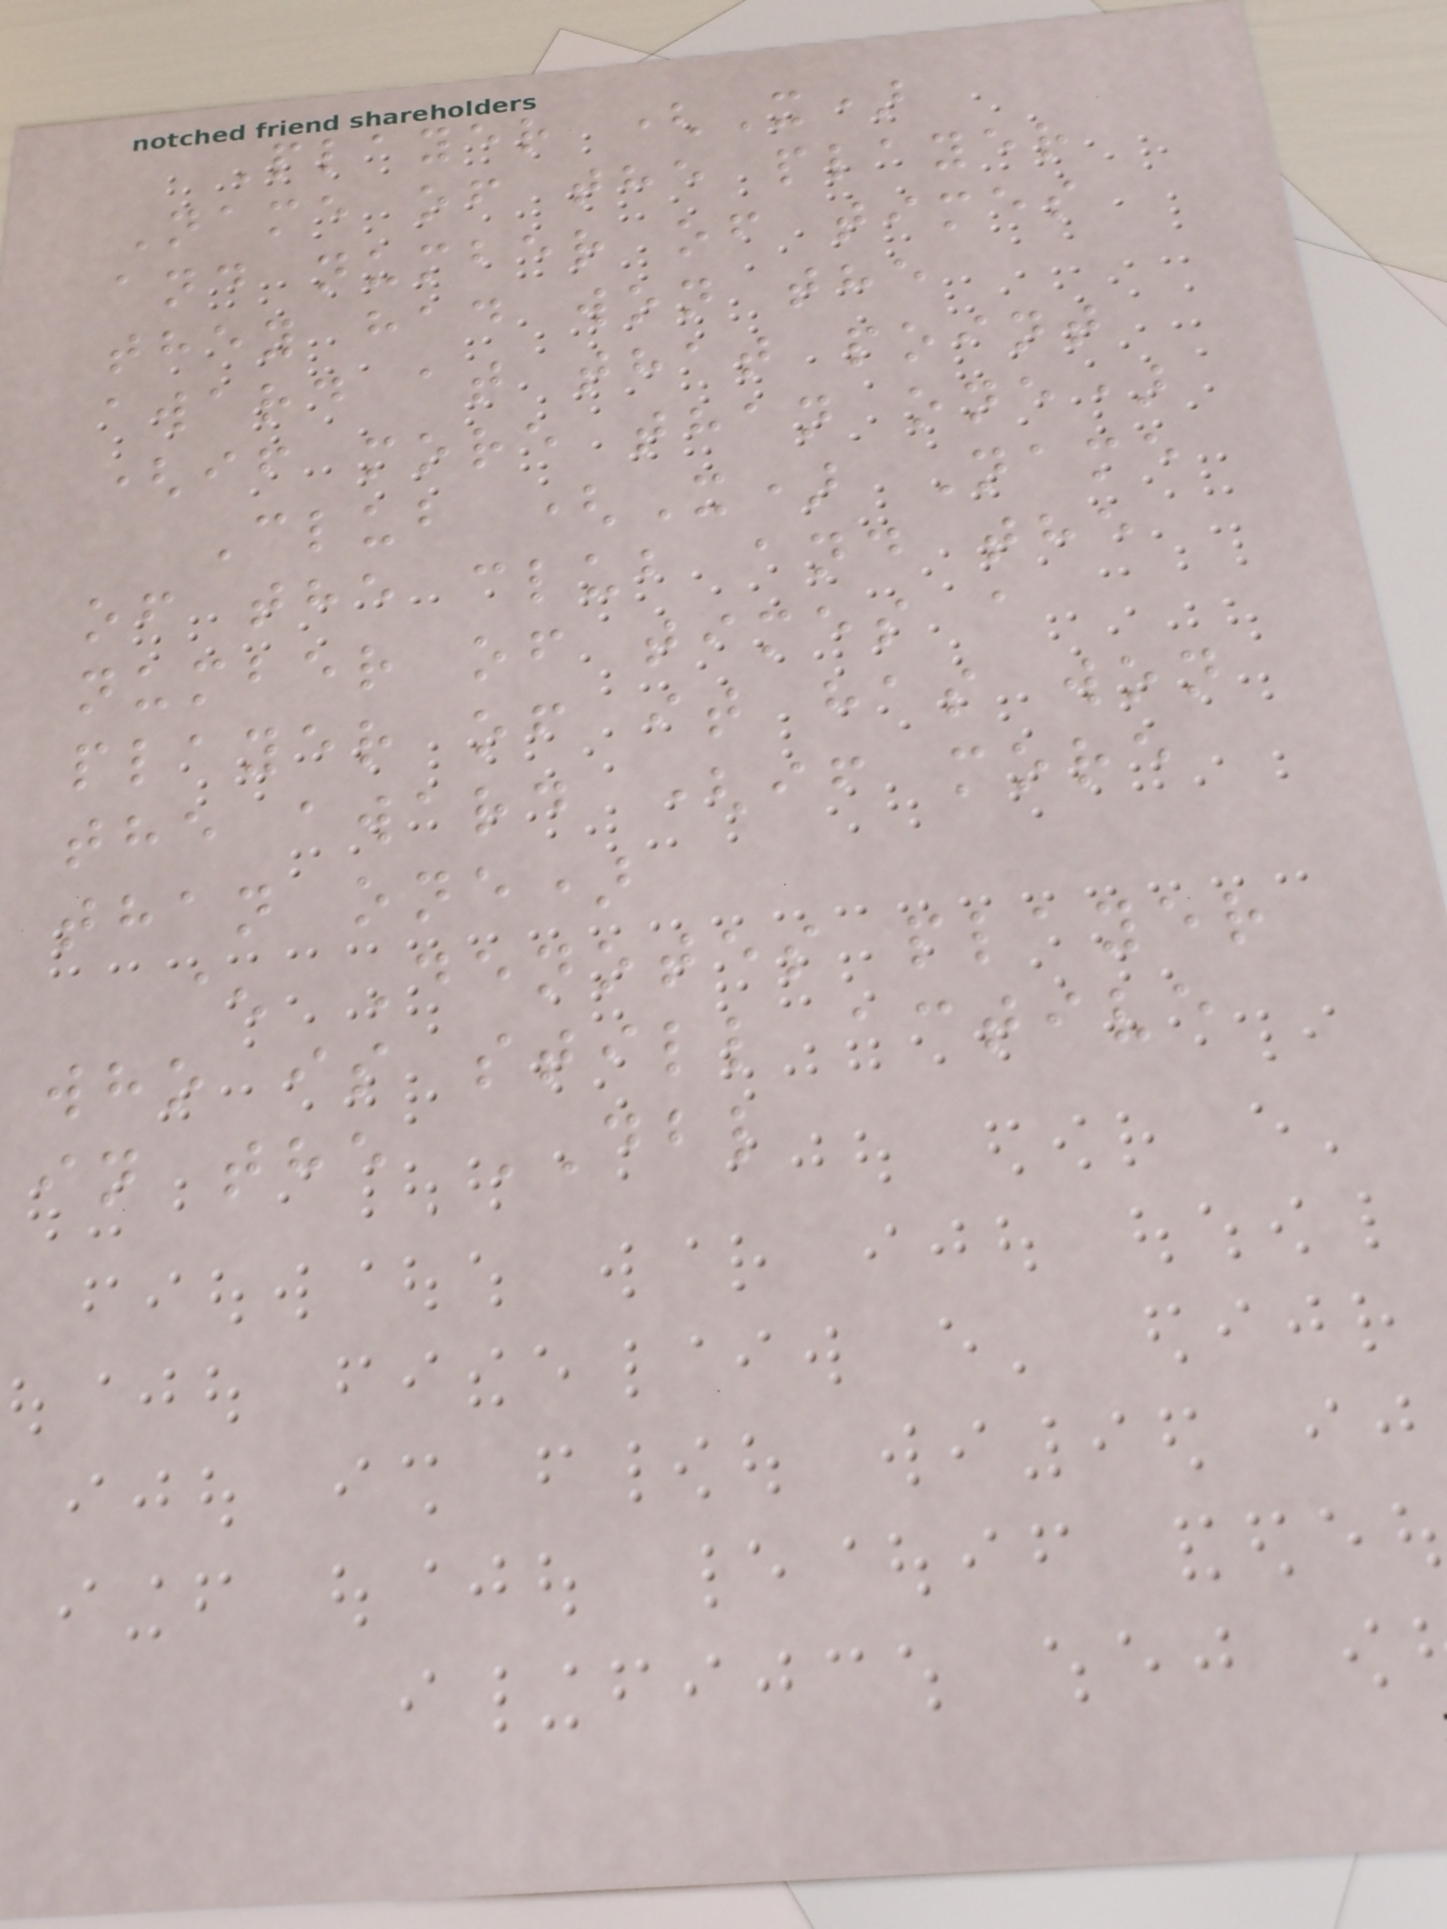Player (X)
Name of the player
and number of times
they had won the
award at that point
(if more than one)
Club (X) Name
of the club and the
number of times a
player of it has won
the award (if more
than one)
^ Denotes player
who is still active
in the DBL
